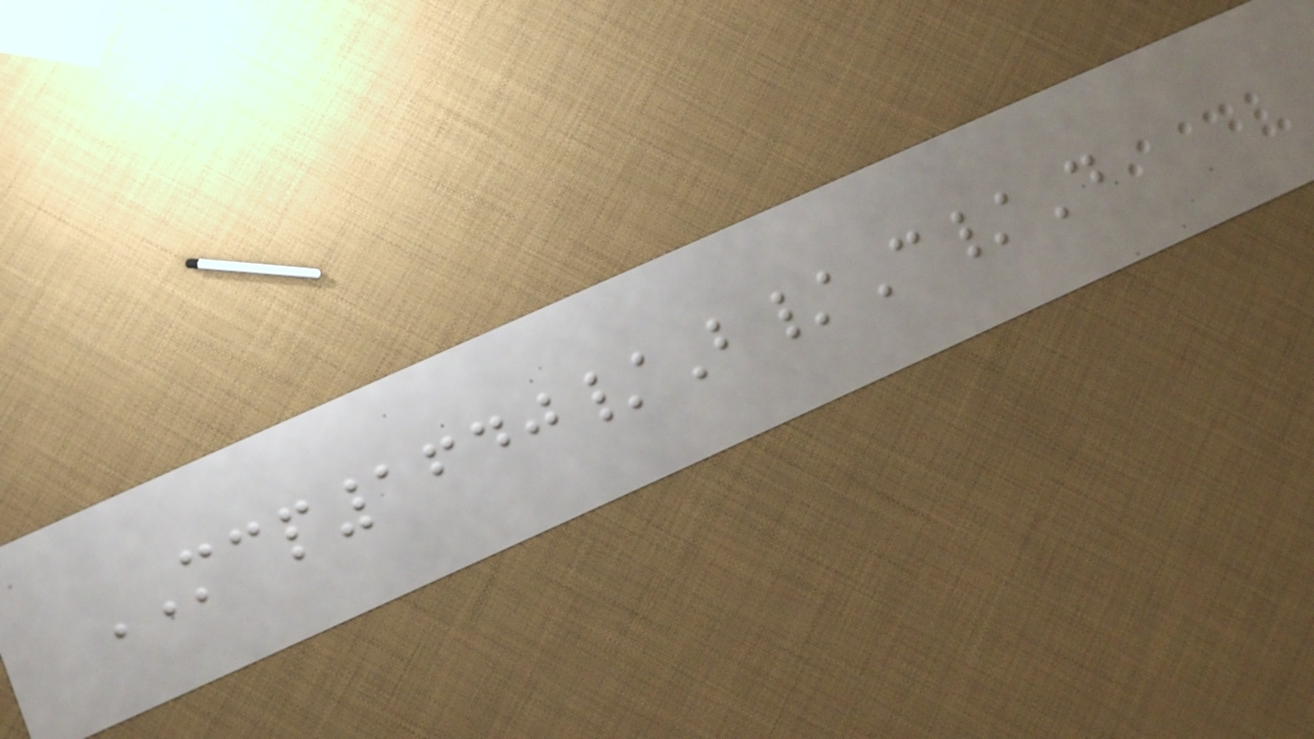MCP1640/B/C/D
